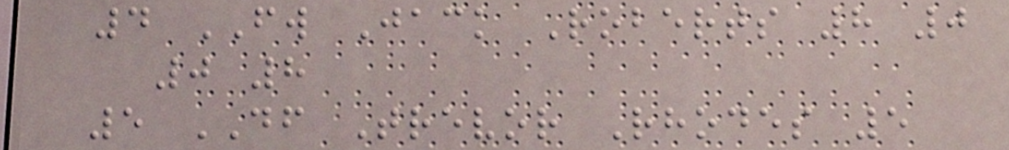4 FW Jack Roberts 8 0
0 8
5 DF Trevor Rhodes 5
